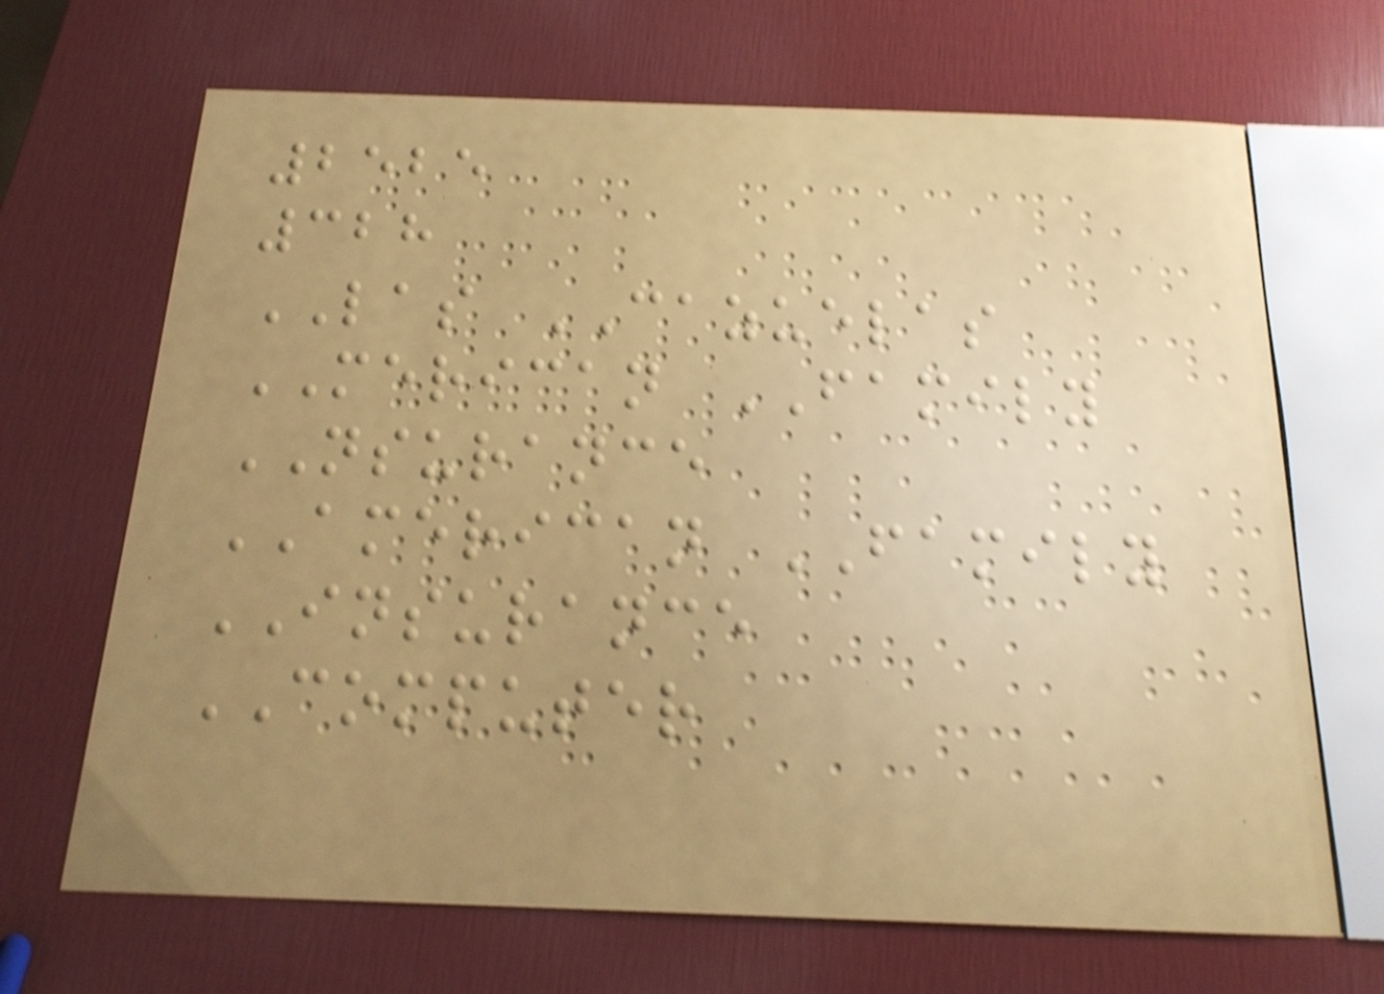2525
328
LAS CAZUELAS
MERICAN FAMILY
NSURANCE
AMERICAN FAMILY
INSURANCE
COMPUTER
